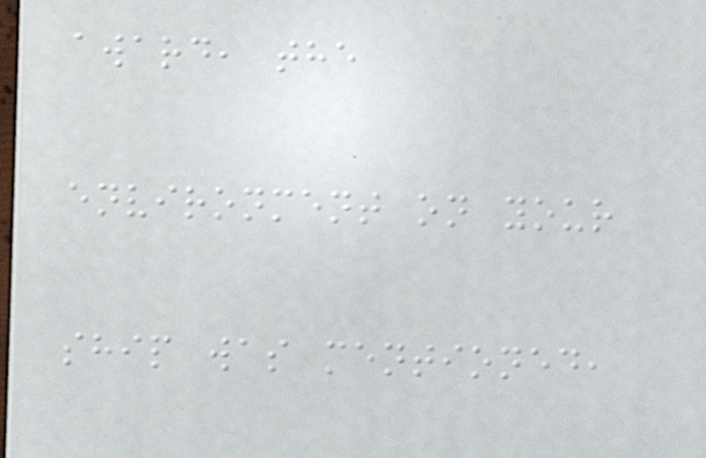award, the
environment on your
ship was mentioned,
